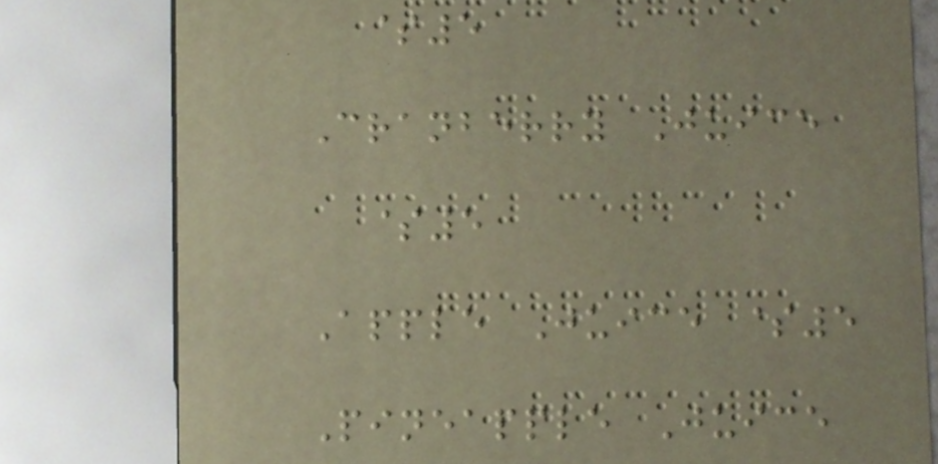$5
Cranberry Juice
$5
Apple Juice $5
Pineapple Juice
